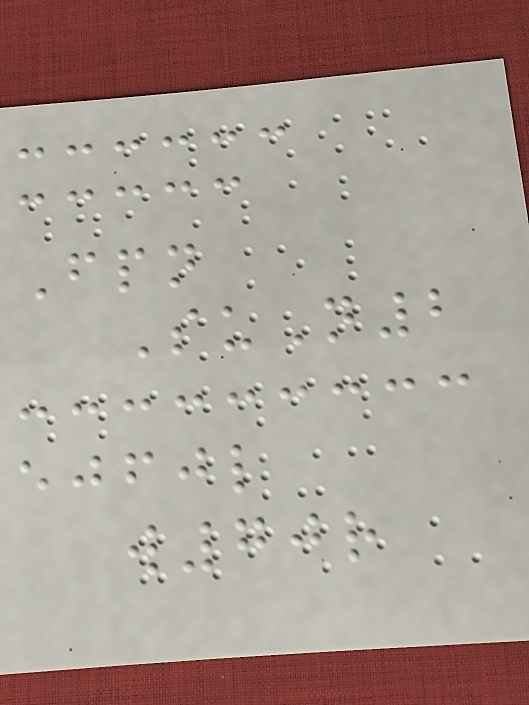Fpn
SuN2
ejfjl
w70r
